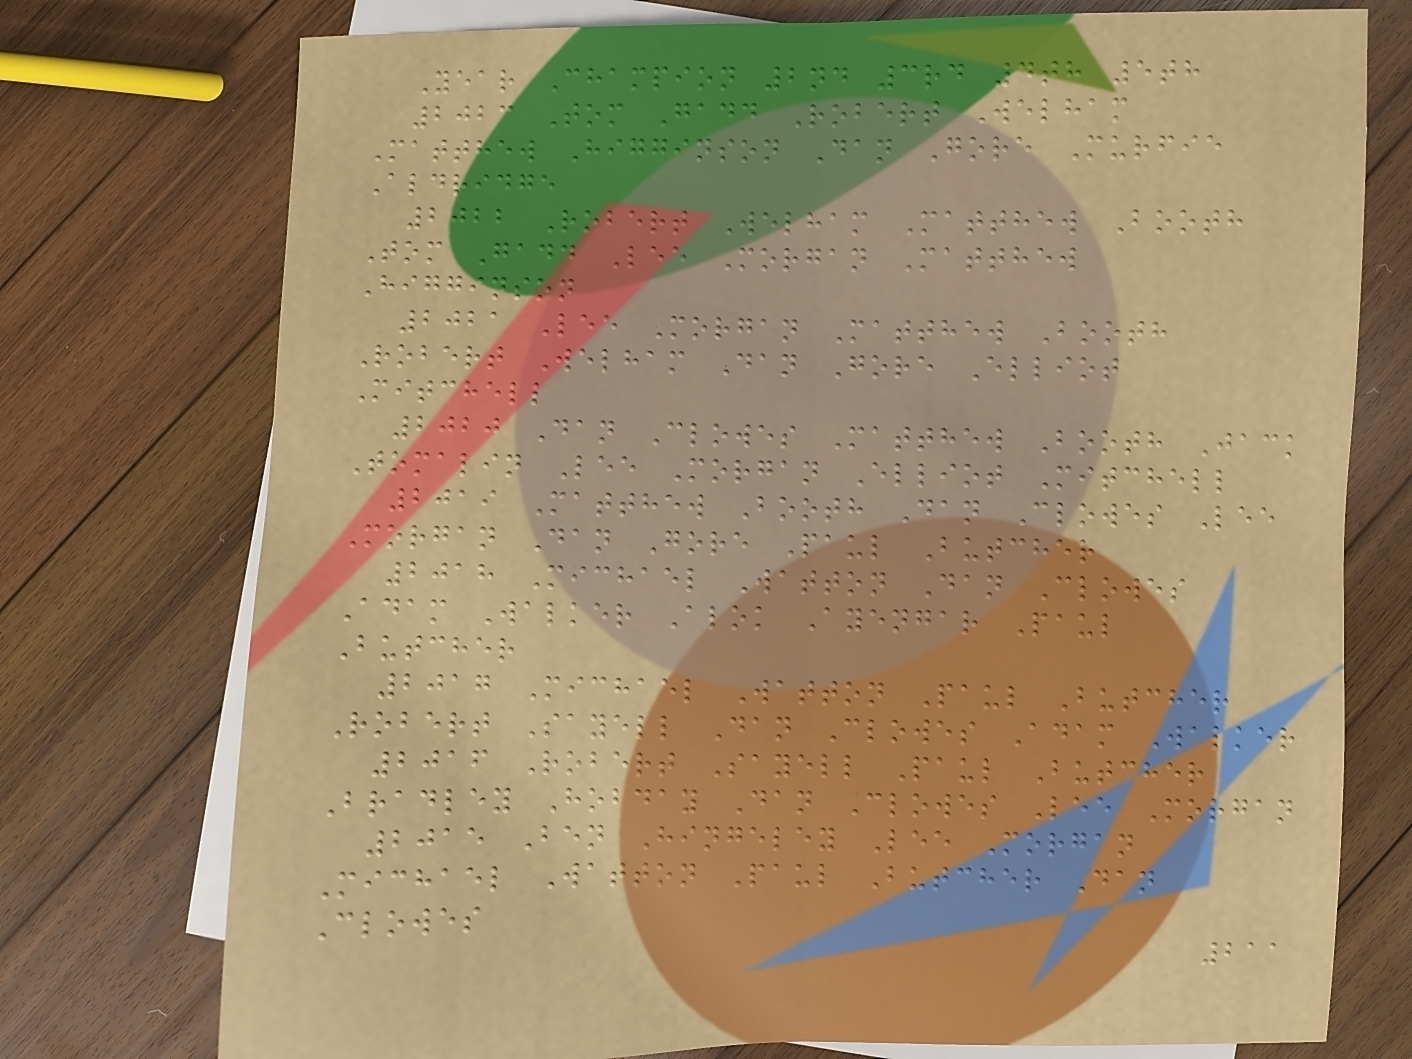Year Champion 2nd 3rd 4th 5th
2023 Tom Gadd Robert Welham
Matthew Higginson Dan Gore Murfie
Aldridge
2022 Robert Welham Matthew Booth
Tom Gadd Lee Morgan Matthew
Higginson
2021 Lee Morgan Matthew Booth
Robert Welham Dan Gore Elliot
Mitchell
2020 Dan Clowes Matthew Booth Jack
Tomalin Lee Morgan Elliot Mitchell
2019 Matthew Booth Dan Clowes Lee
Morgan Dan Gore Paul Butcher
2018 Michael Watton Dan Clowes
Adam Walker Alok Ayengar Paul
Butcher
2017 Michael Watton Paul Butcher
Robert Sayell Dan Clowes Adam Walker
2016 Robert Sayell Paul Butcher
Bradley Hobday Dan Clowes Lee Morgan
2015 Ben Hingeley Lee Morgan
Michael Watton Paul Butcher Dan
Clowes
211
